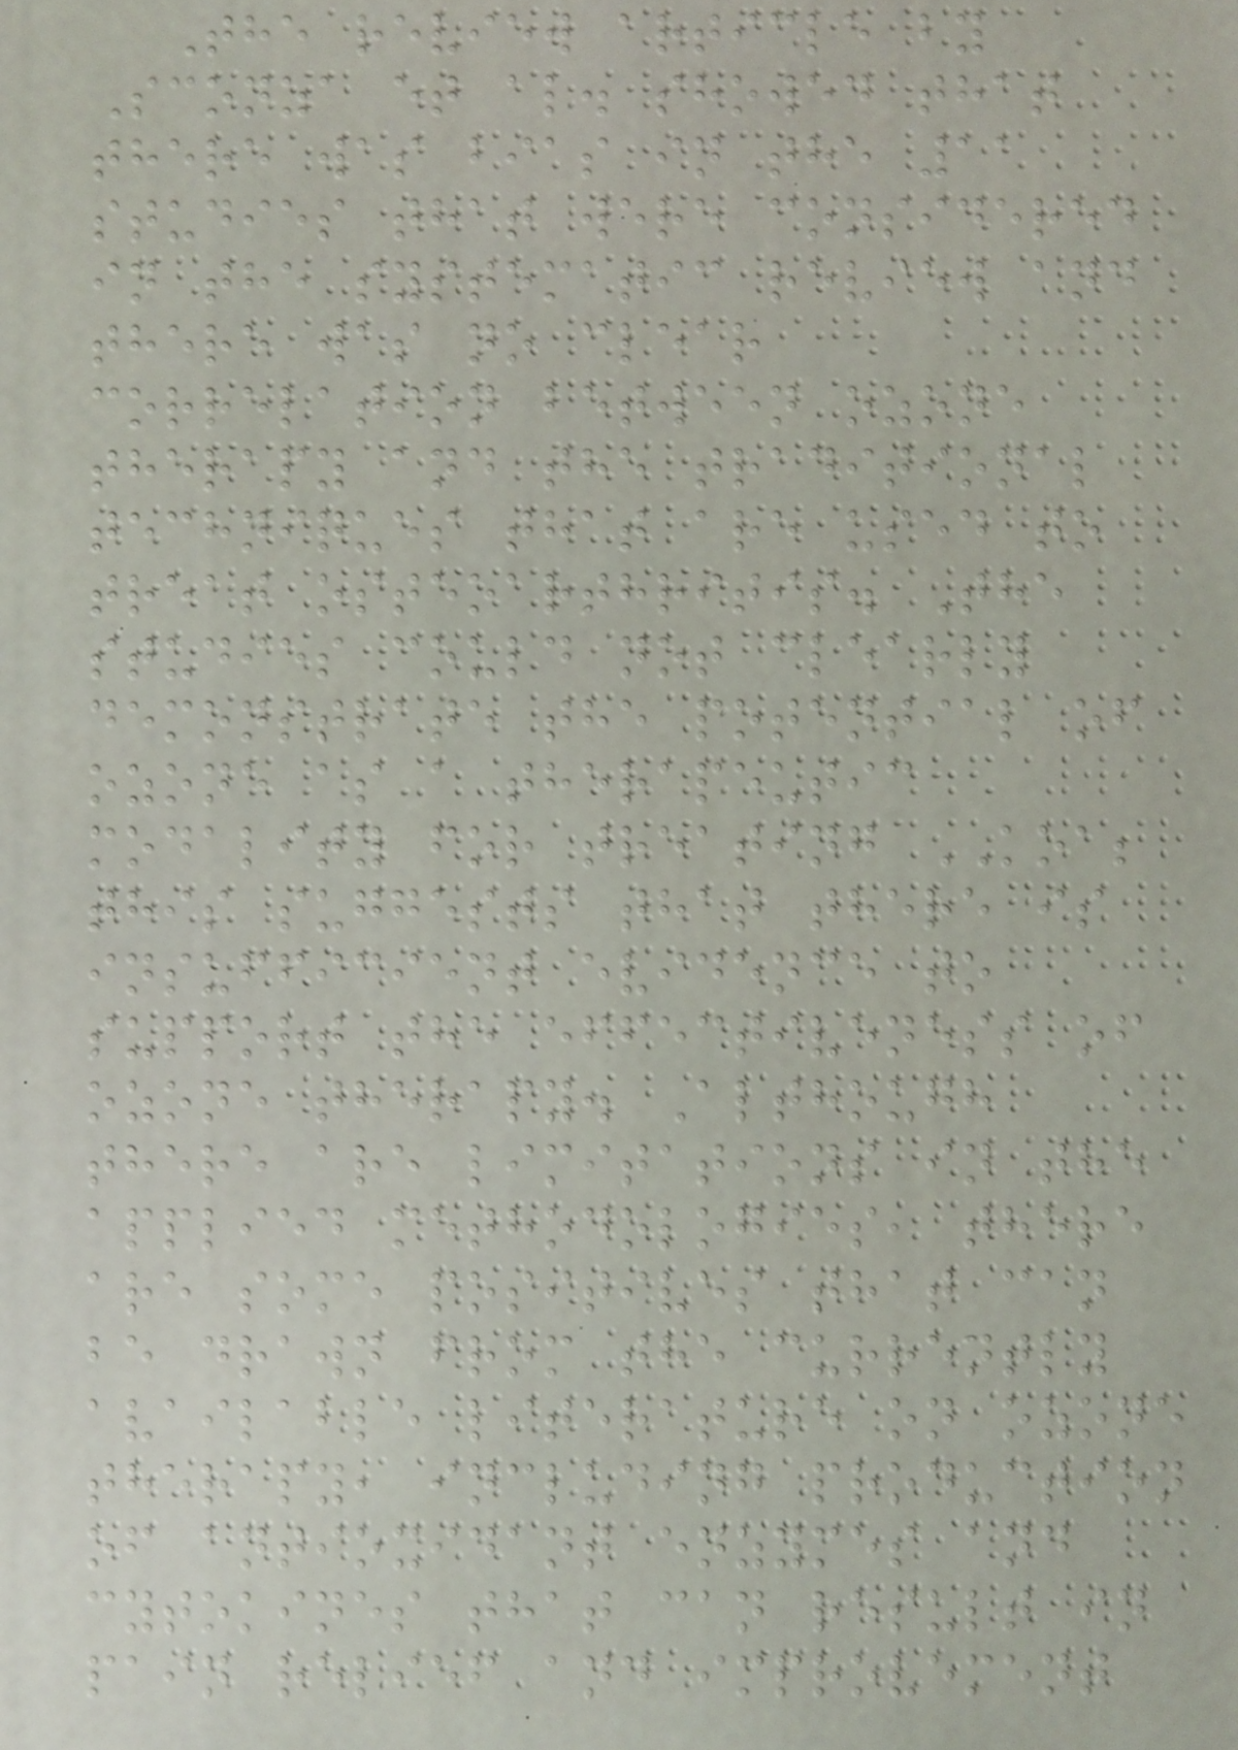The review article by
Sconza et al. showed that
there was bias in the 11
studies that were considered
in the systematic review and
there was no clear
correlation between ozone
therapy and the traditional
techniques that are used to
treat osteoarthritis. The
studies could not clearly
demonstrate the potential of
ozone as a therapeutic
modality for treating KOA;
this suggests that there is
insufficient evidence to
support the effectiveness of
ozone therapy. Although
there are limitations in the
applied methodologies, there
are some positives that can
be drawn from the currently
available literature on ozone
therapy, including production
of antioxidant enzymes and
cytokines that can result in
pain relief and improvement
